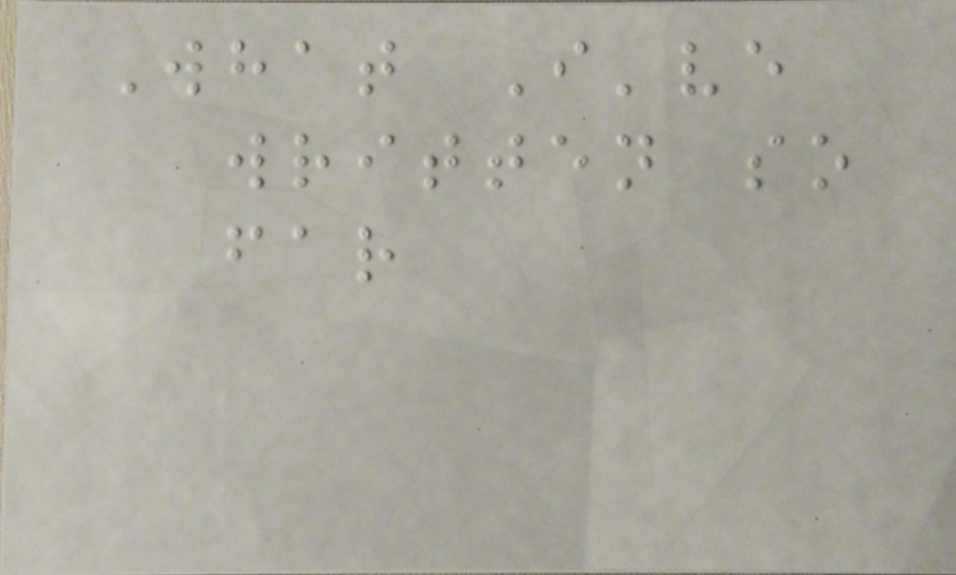What I've
written so
far
